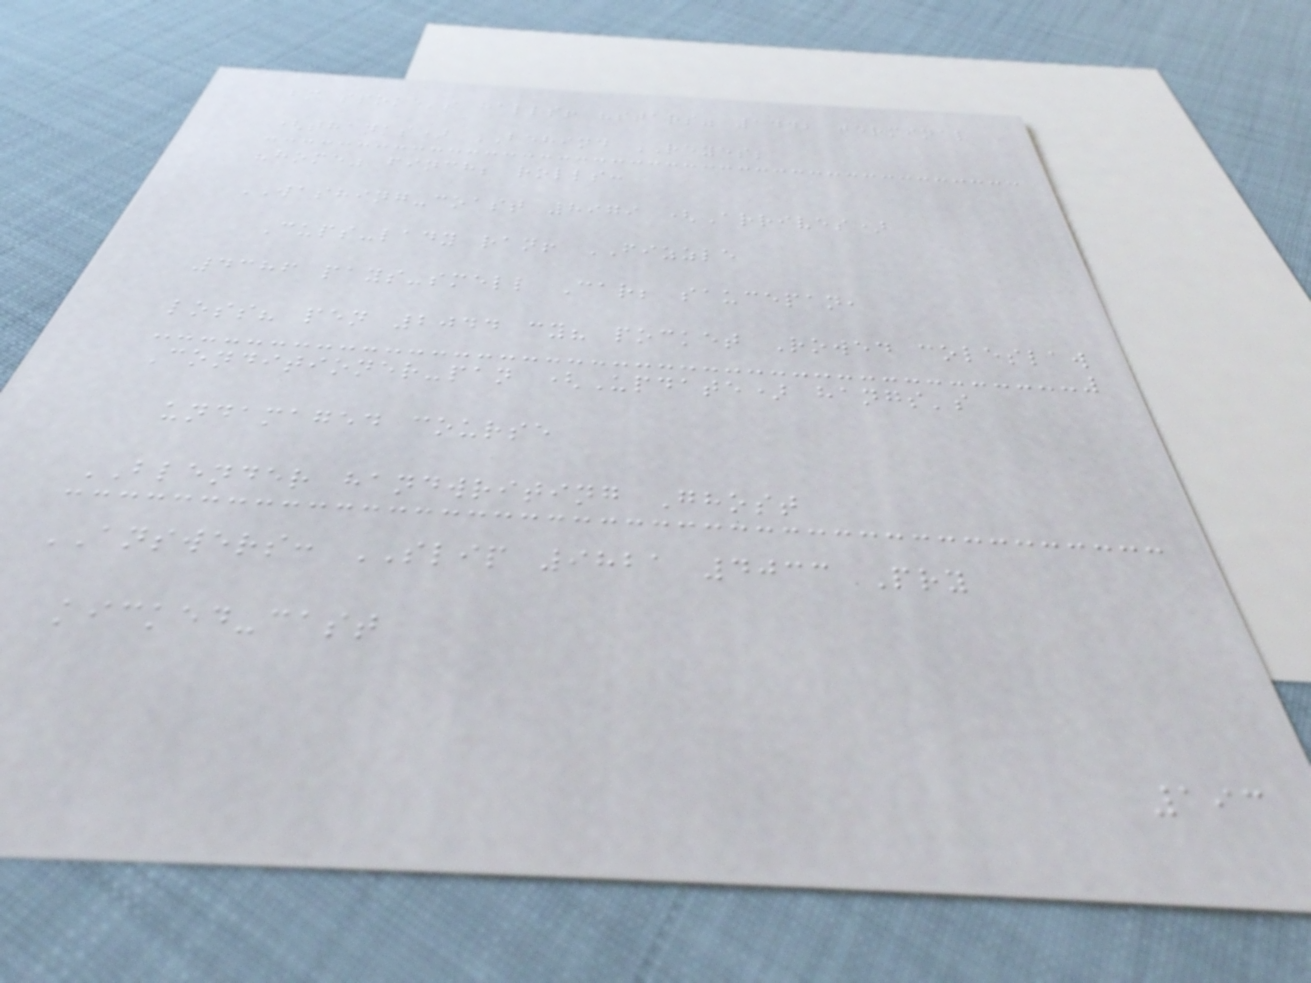bm spoke's halls! "stars" 1442 terminal
(thanks) BEHIND REYES;
"home" finch; rolls:
WASHING-coast 8979 (Arrives)
Cups-lady ran! FIZZLE
4386 pays-smell Car; saucepan,
loss? pen 2044 cy? pocket Rowed coleslaw
Conditioner-pan (Update) hangs's
undamaged course
BLENDER handwriting Ghost
ANSWERS: SLIP 9821 4033 Pry
kicked-cast
193
